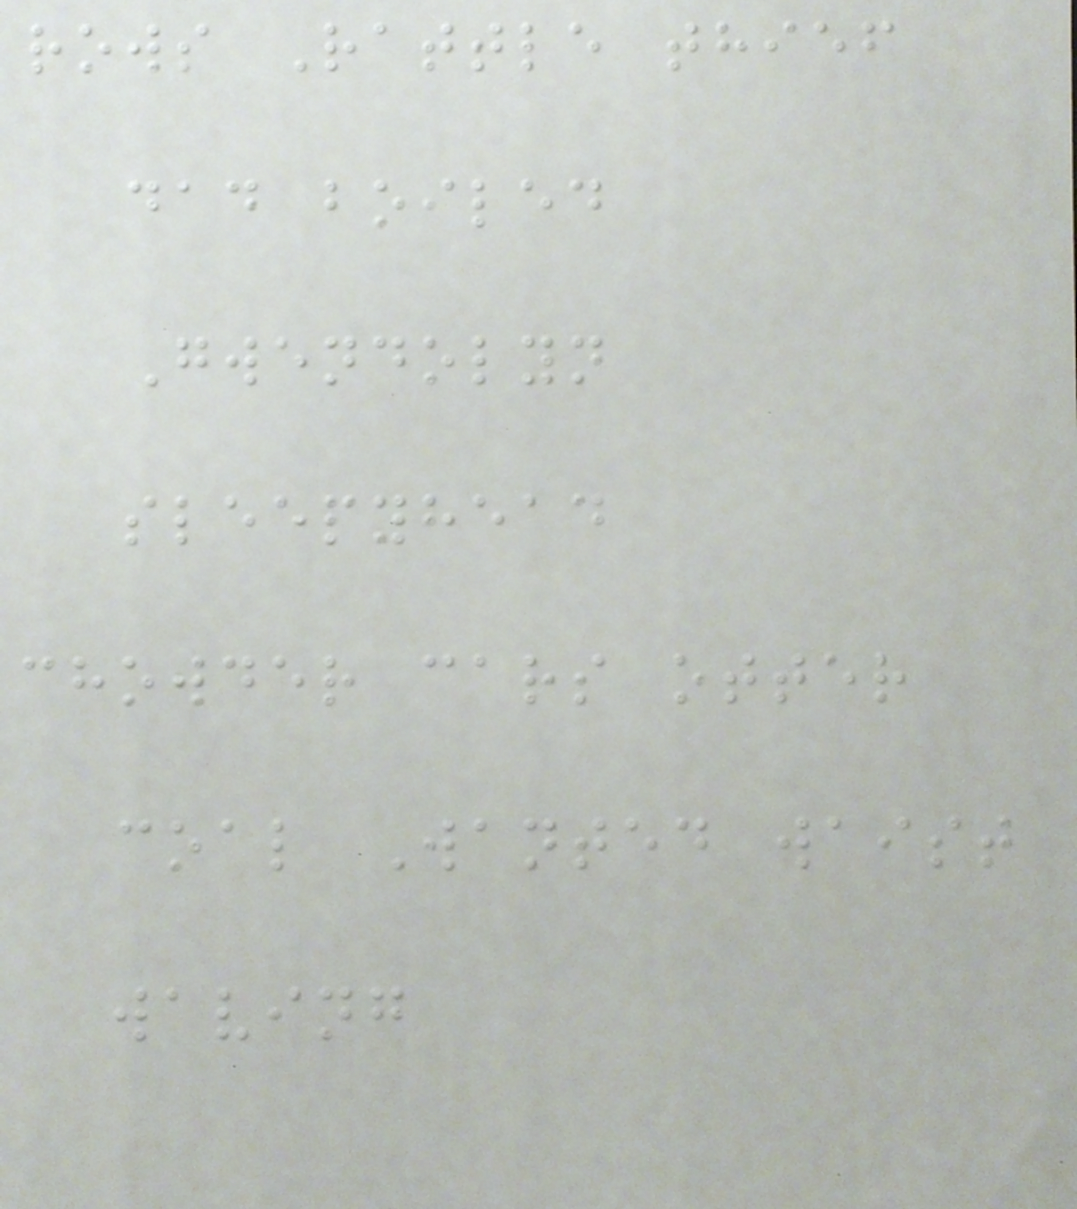rows Rattle thief
dad boiled
Gwendolyn
sleepyhead
chowder cars otter
coal Wanted waist
waving
